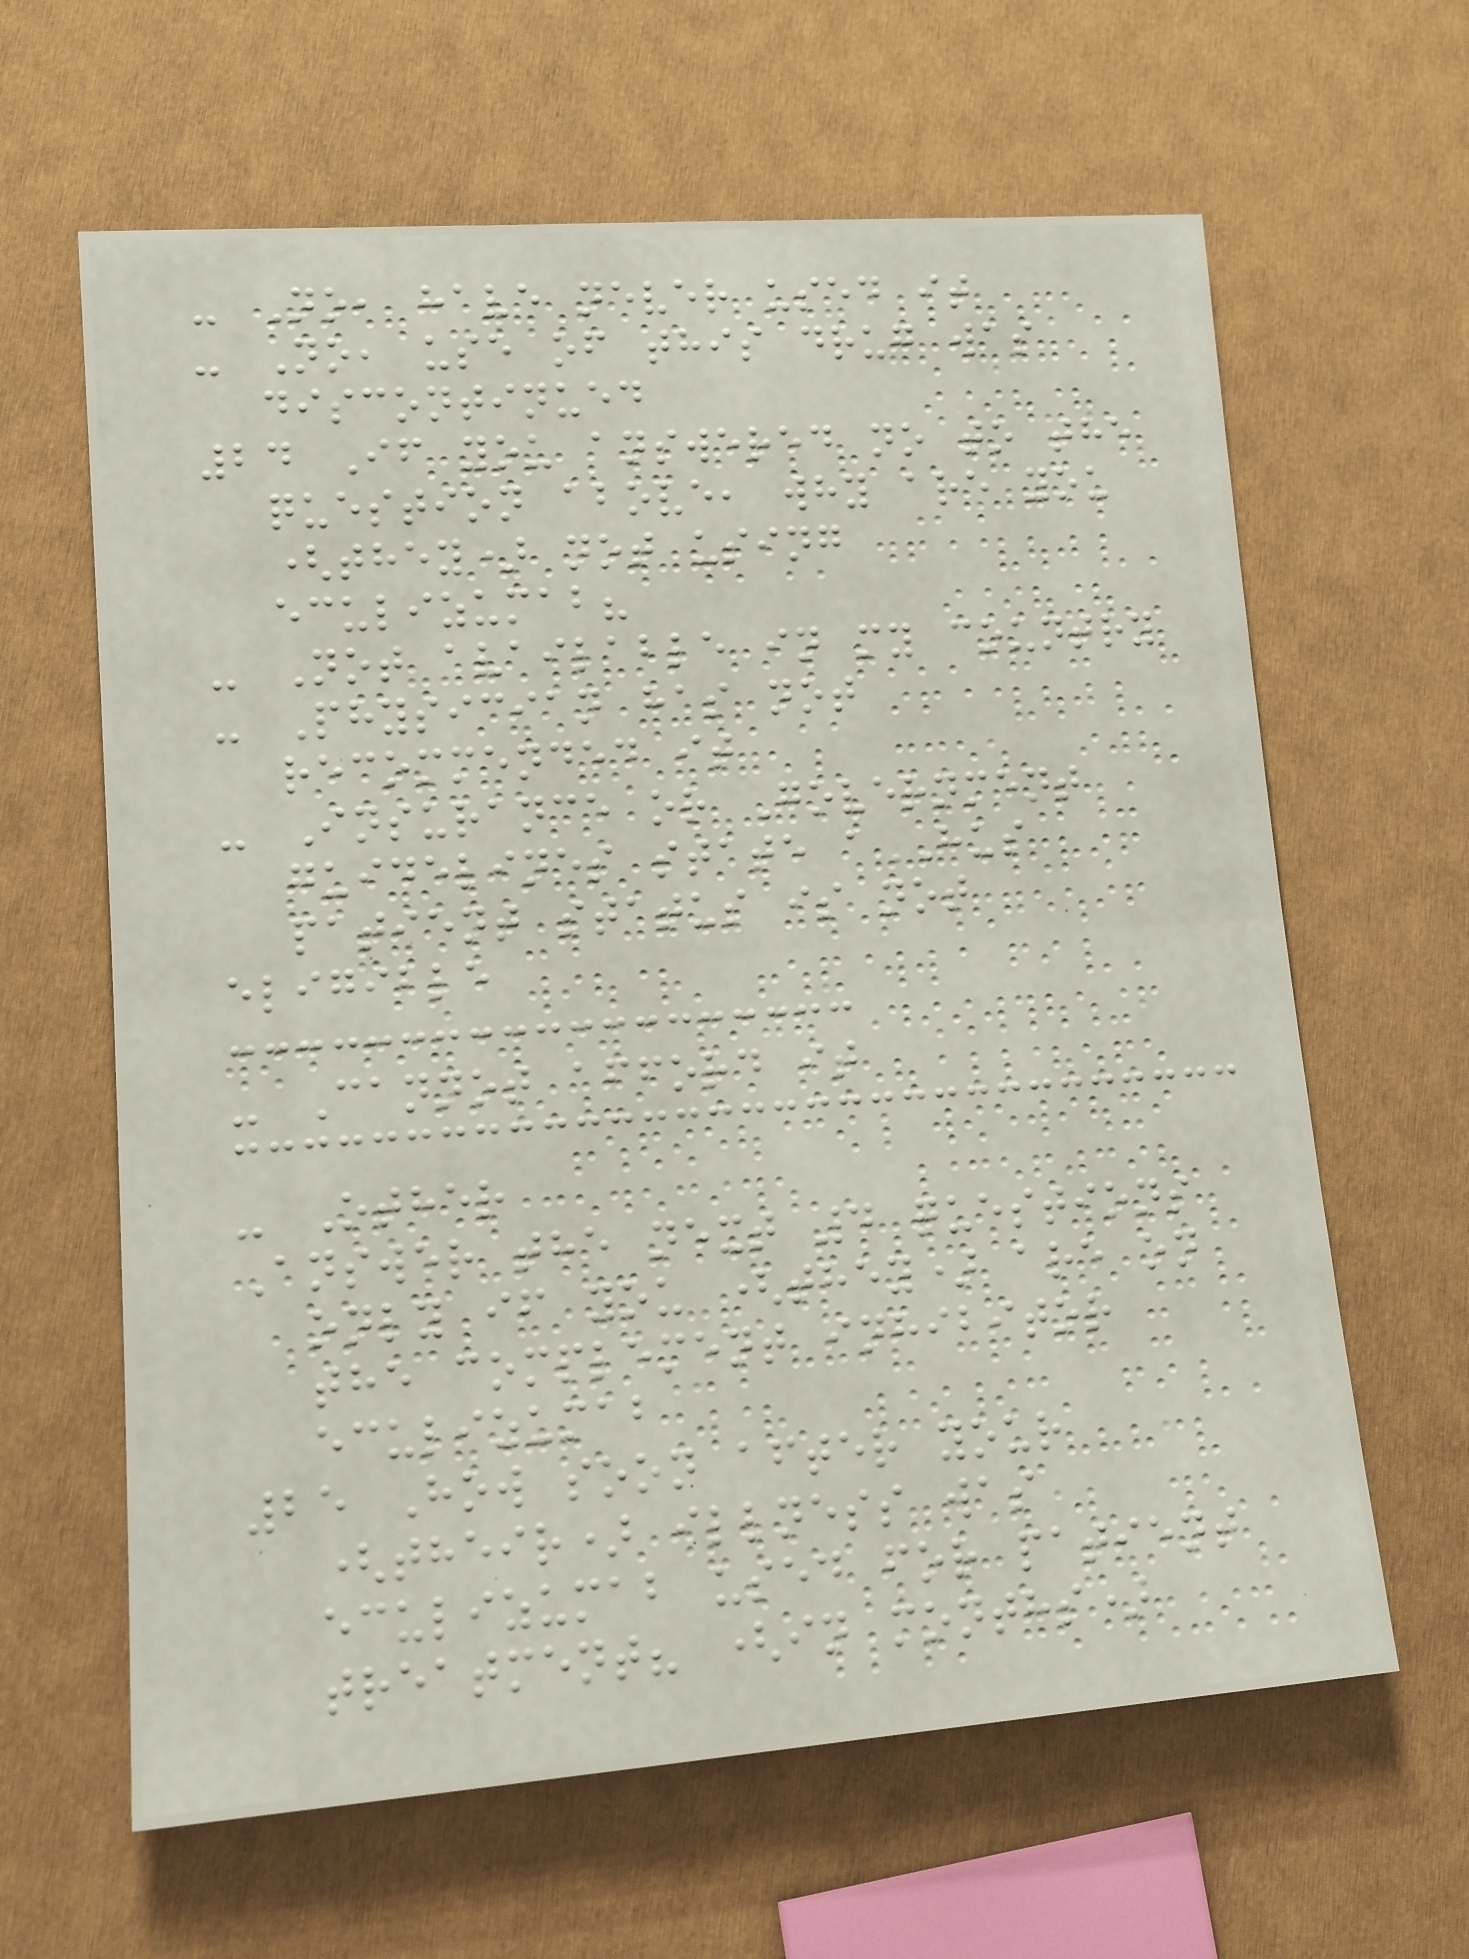- No, have never used it
- No, use of this drug was
discontinued
24 If you answered no to the
question above, why are you
(they) not using
eculizumab?
- Not available in my country
- Physician has not
recommended it
- Insurance or Government
guidelines state aHUS
patient status is not
eligible
- Cannot afford it
- Other
Answer the next 4 questions
only if you (they) are on
the complement inhibitor
eculizumab
25 How soon after your
(their) illness was
eculizumab used for patient
treatment? (in months)
